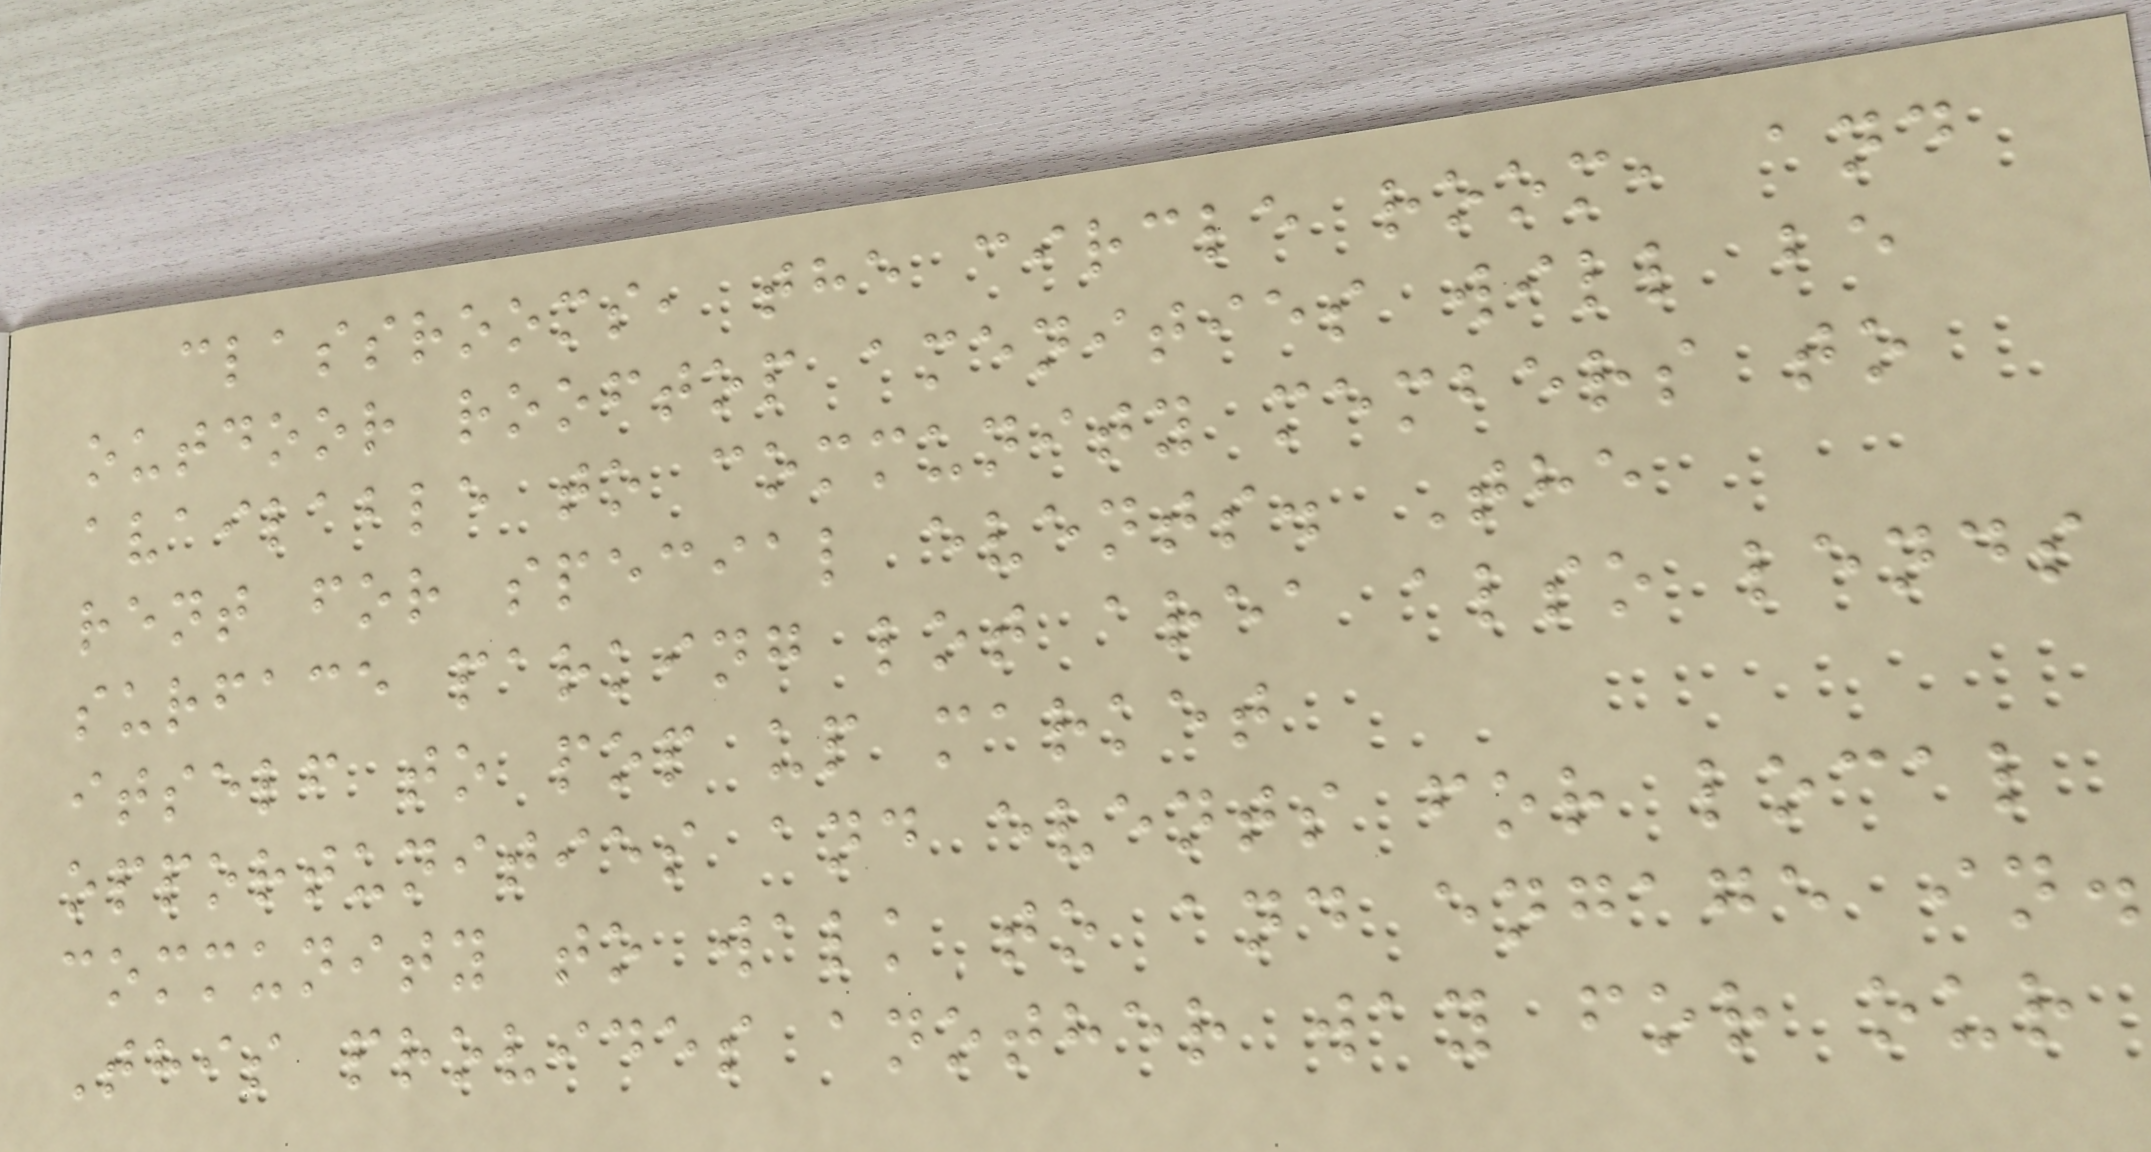classrooms, the circle room, and
outdoor rooftop amenities will be
available to community members to
rent for special events. The
surface parking lot area also lends
itself to pop up market
opportunities and events for local
community to walk to and engage in.
This provides another way for our
